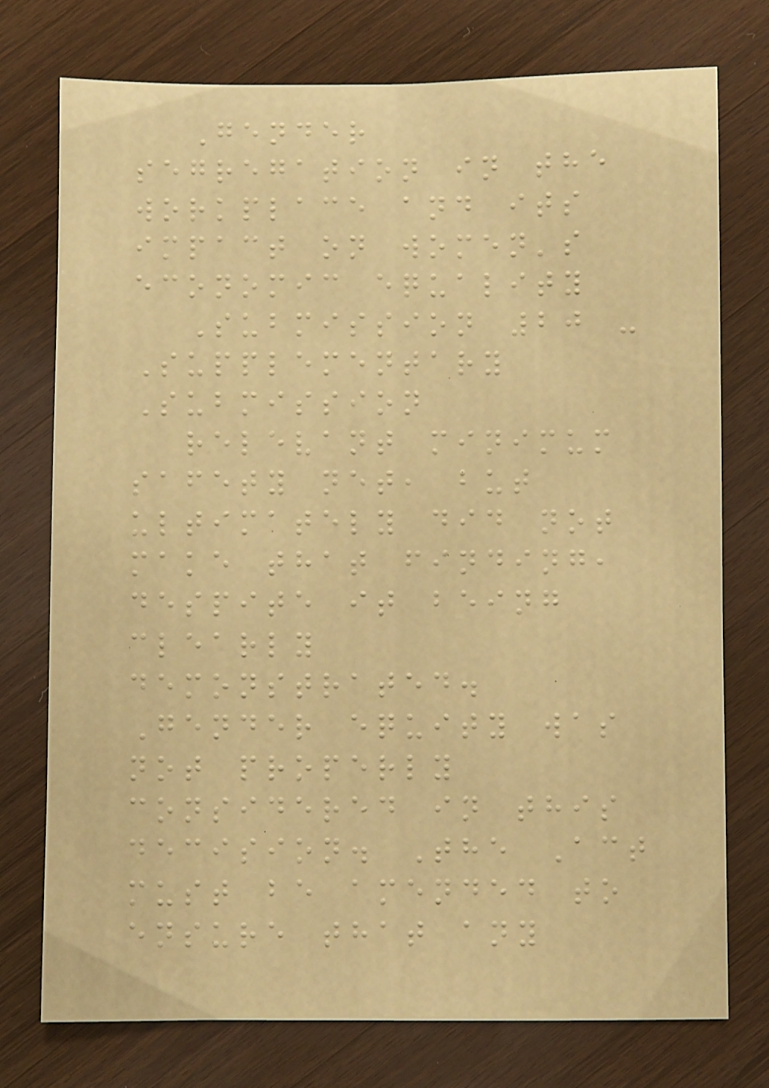Gender
segregation in the
workplace and its
impact on women's
economic equality
Submission 20 -
Supplementary
Submission
relevant minimum
safety net, but
ultimately did not
make that finding,
despite it being
clearly
demonstrated.
Gender equity was
not properly
considered in this
decision. The Act
must be amended to
ensure that any
